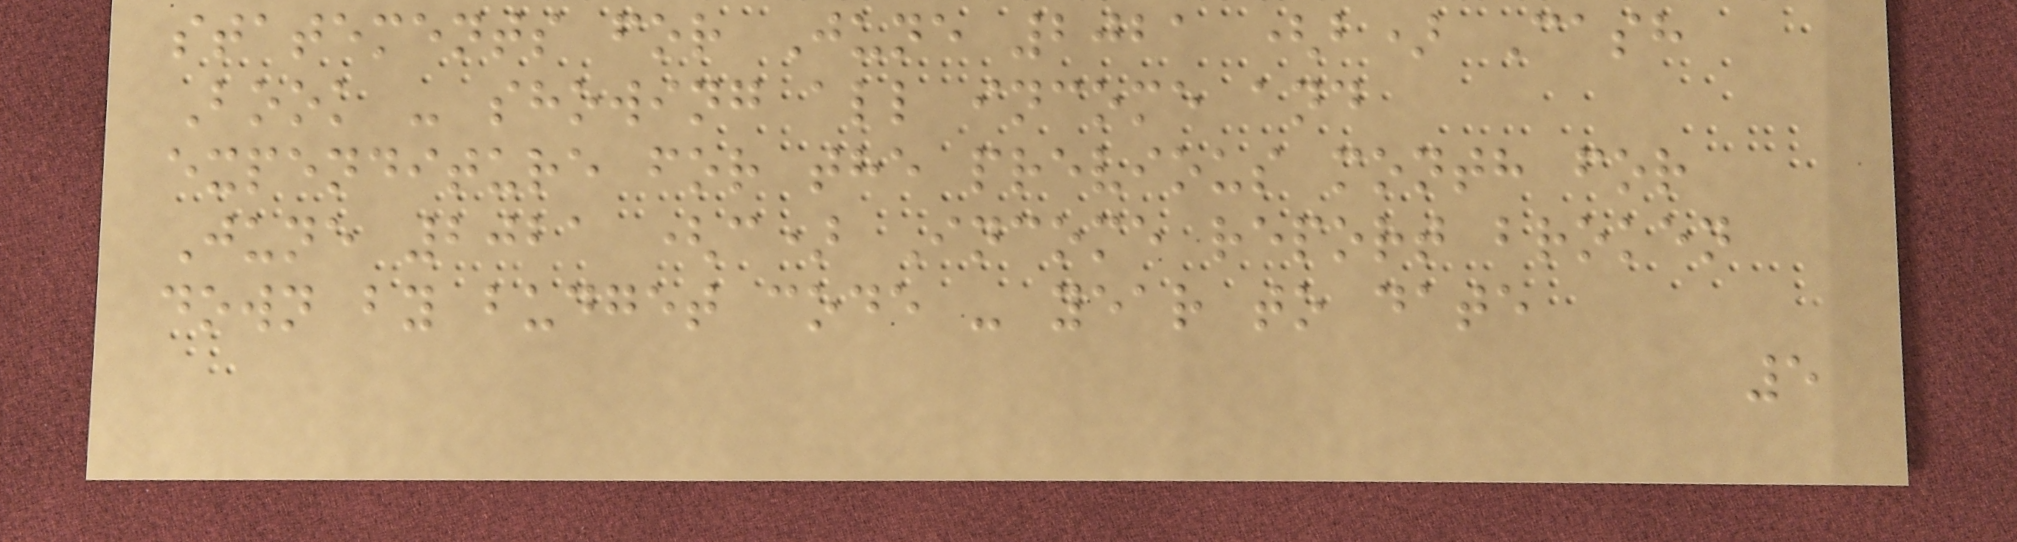statements for June 2021 (b) Cash
Book - showing all income and
expenditure for the previous month for
June 2021 (c) Income report broken
down by budget code - year to date
5
